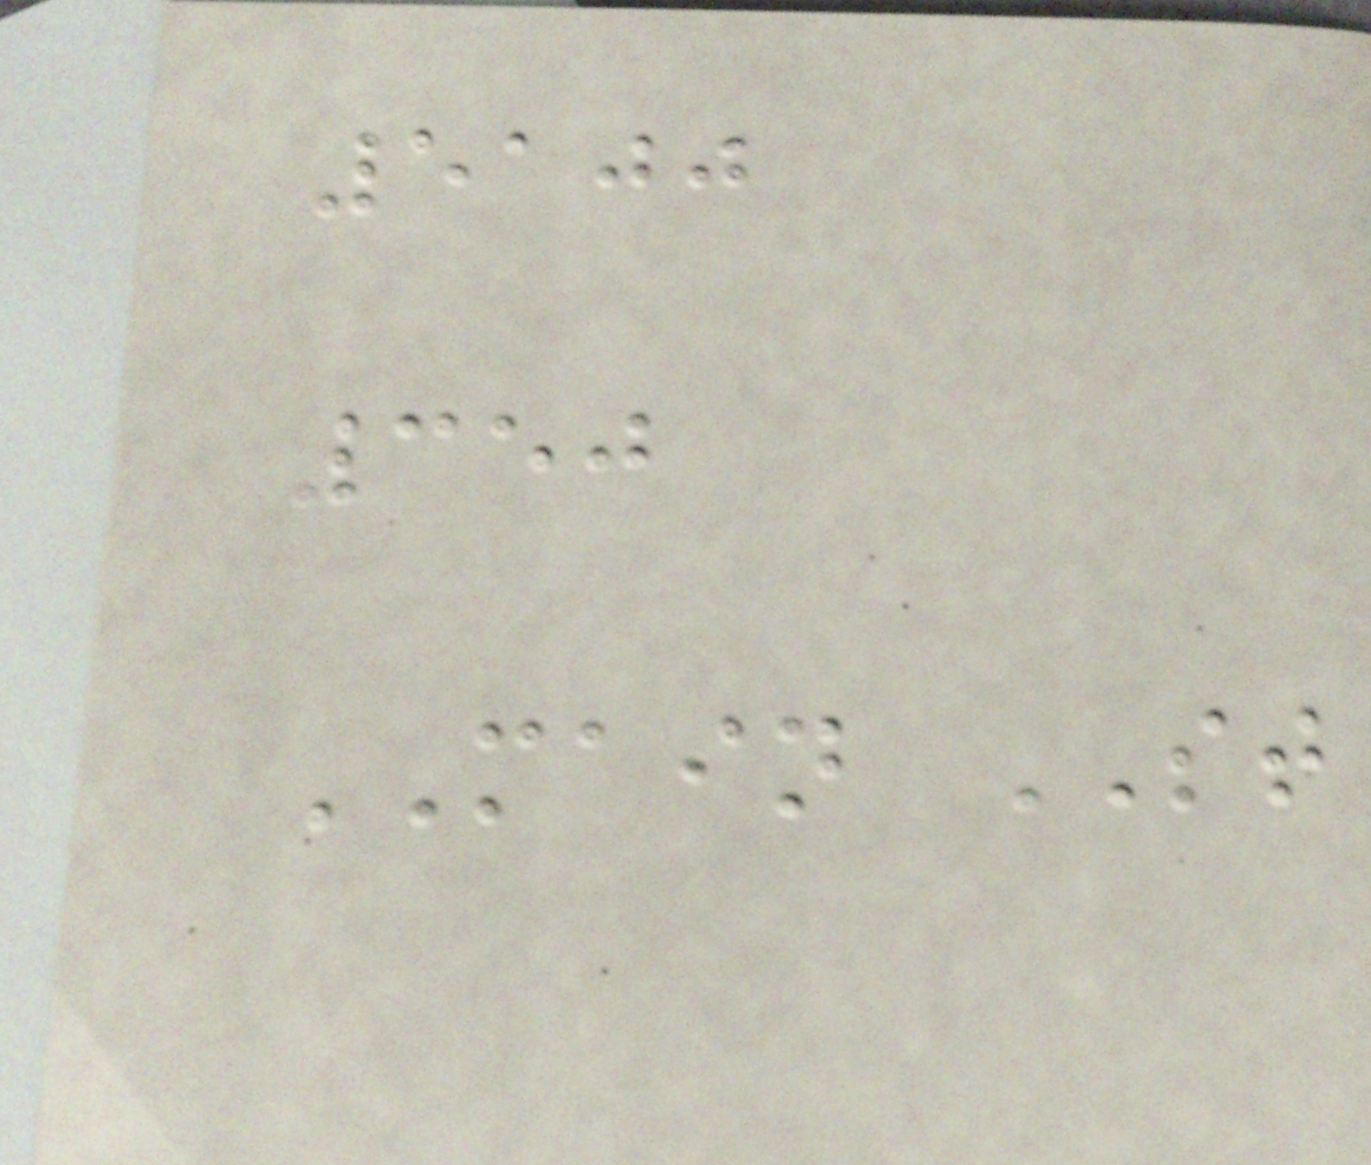5100
350
MAIN ST
